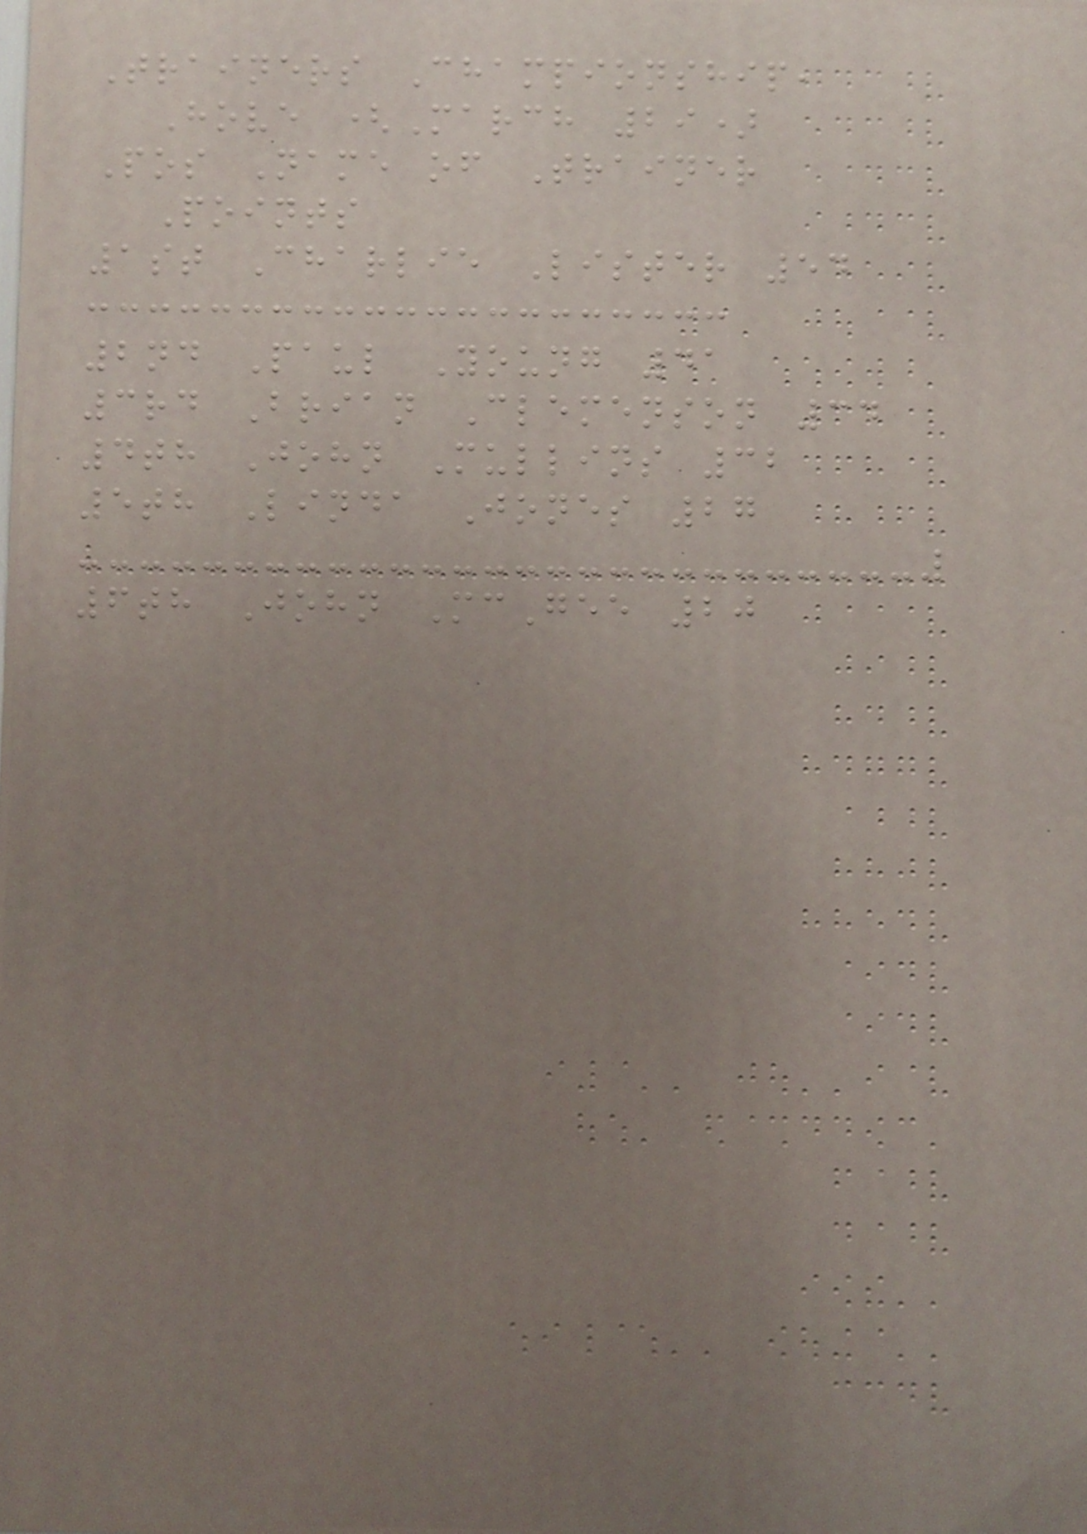Trainers Championship,
Hove (March 29)
Pos Name of Trainer
Points
1st Charlie Lister 54
2nd Paul Young 41
3rd Brian Clemenson 34
4th John Mullins 32
5th Linda Jones 27
6th John McGee 20
